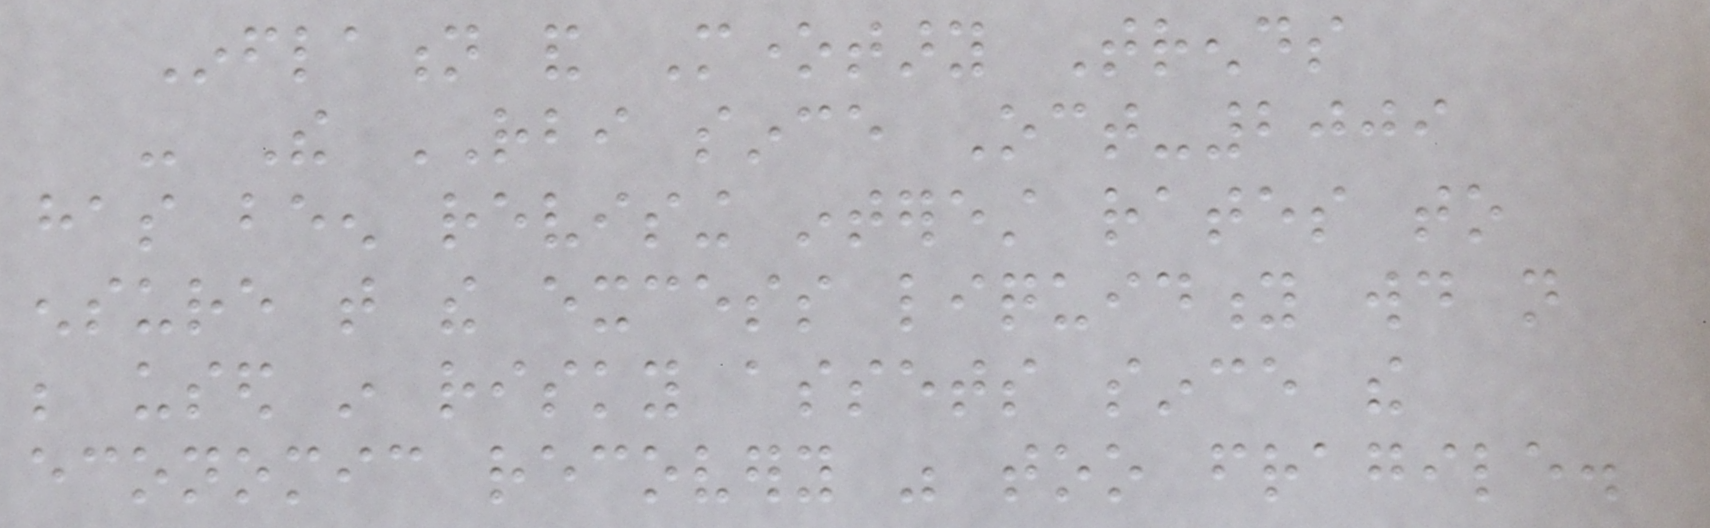Inflation and Monetary Trends
- The RBI since Oct-2009
has been revising interest rates to
ensure that the excess liquidity would not
be used in risky assets since the
economic recovery was too fragile.
